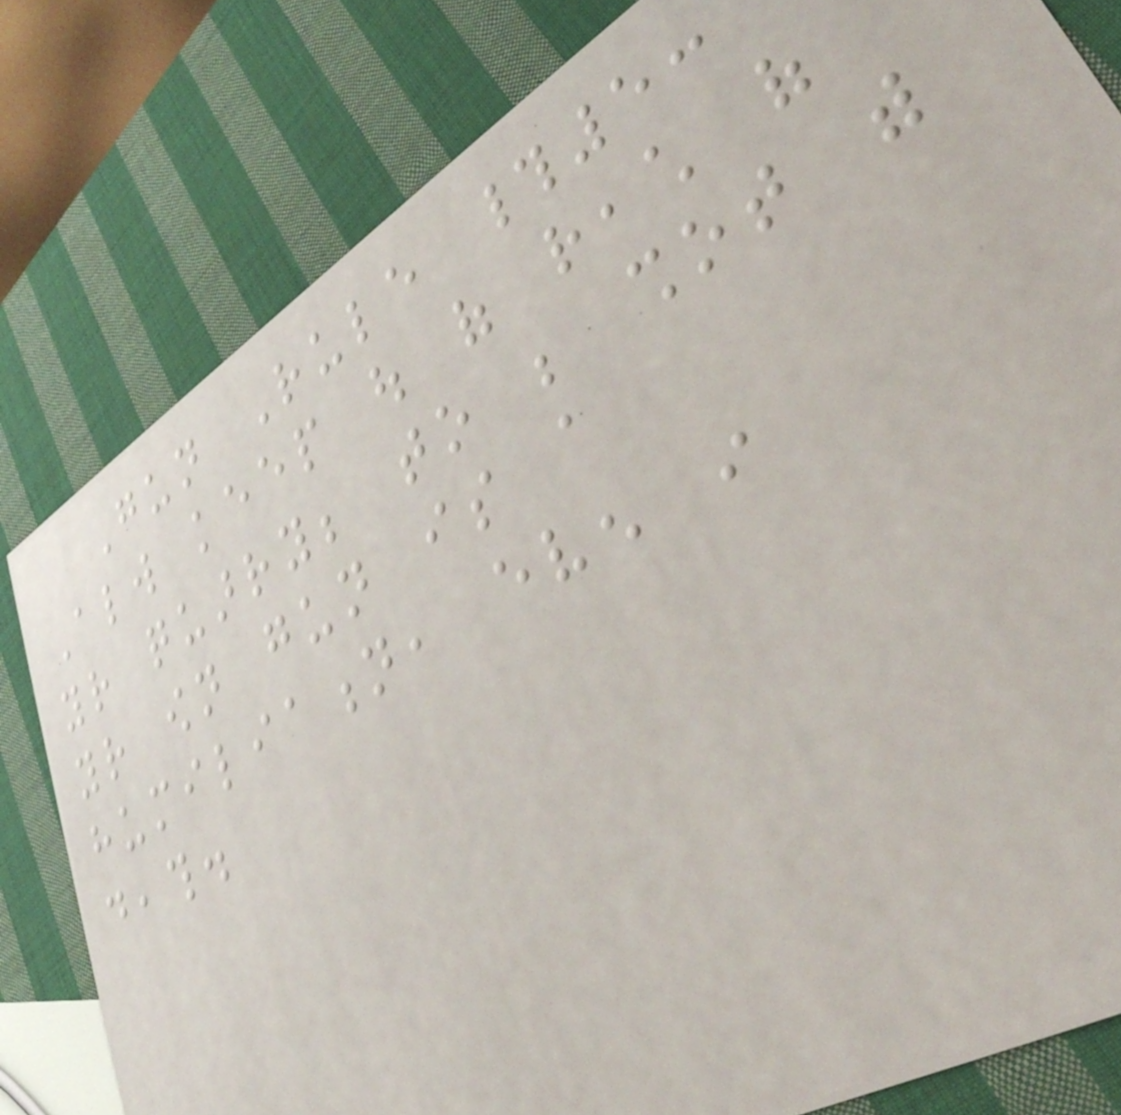Gun Rule #5:
Always keep out of reach of
your quarry; to be shot with
your own gun is a
humiliation, even in
death.
